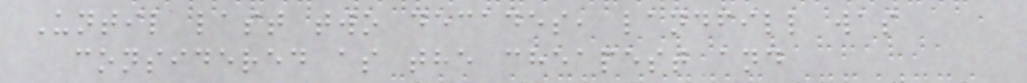Until last two decades, landfill was
considered as the cheapest and
